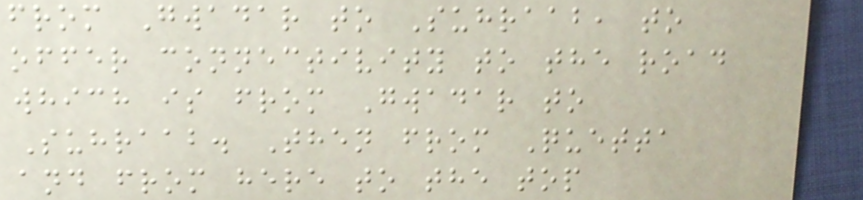from Gwadar to Suhraab, to
offer connectivity to the road
which is from Gwadar to
Suhraab. Then from Quetta
and from here to the top
